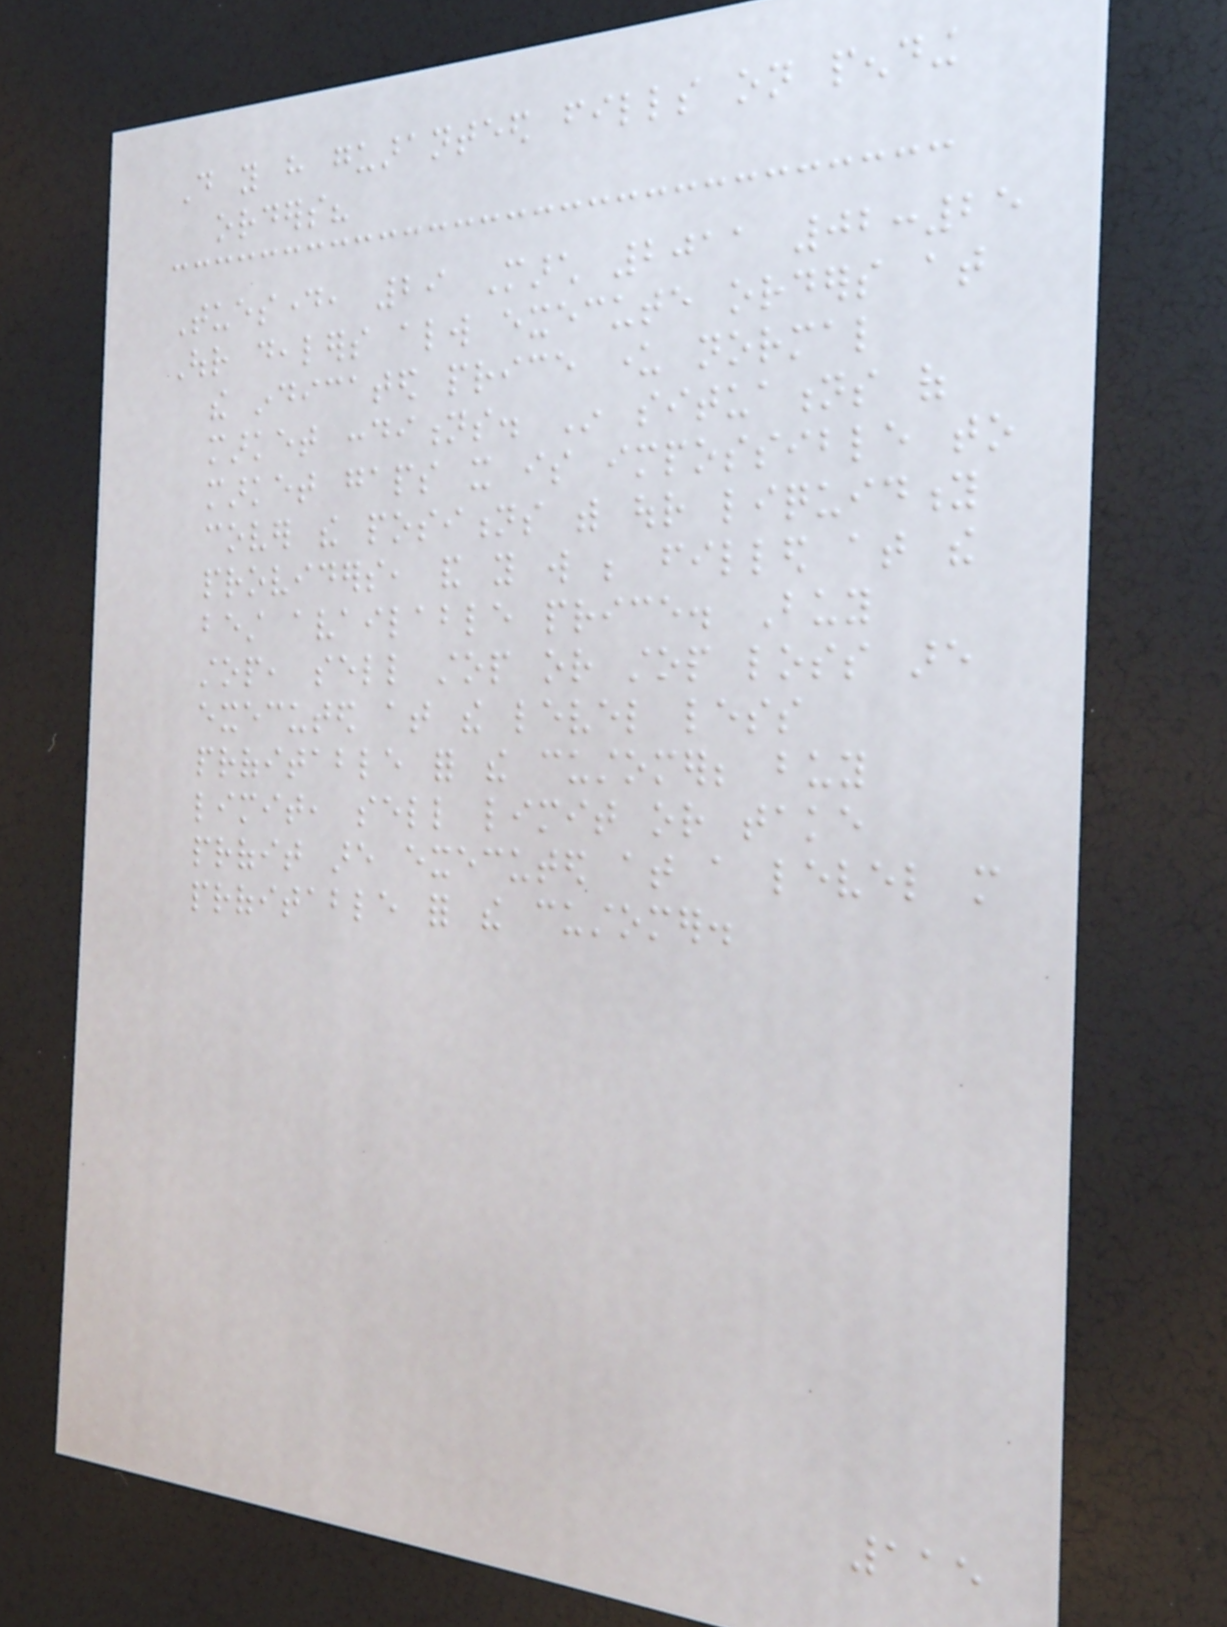Do you have guaranteed fills on pending
orders?
Tuesday, 29 March 2011 02:25
Our dealers always execute orders at
the indicated price under normal
market conditions. In situations of
market gaps it is impossible to
cover the positions with our liquidity
providers, and you will be filled at the
best available price. Buy
stop, sell stop or stop loss are
executed at the level less
profitable for the customer; buy
limit, sell limit or take
profit are executed at a level more
profitable for the customer.
115
